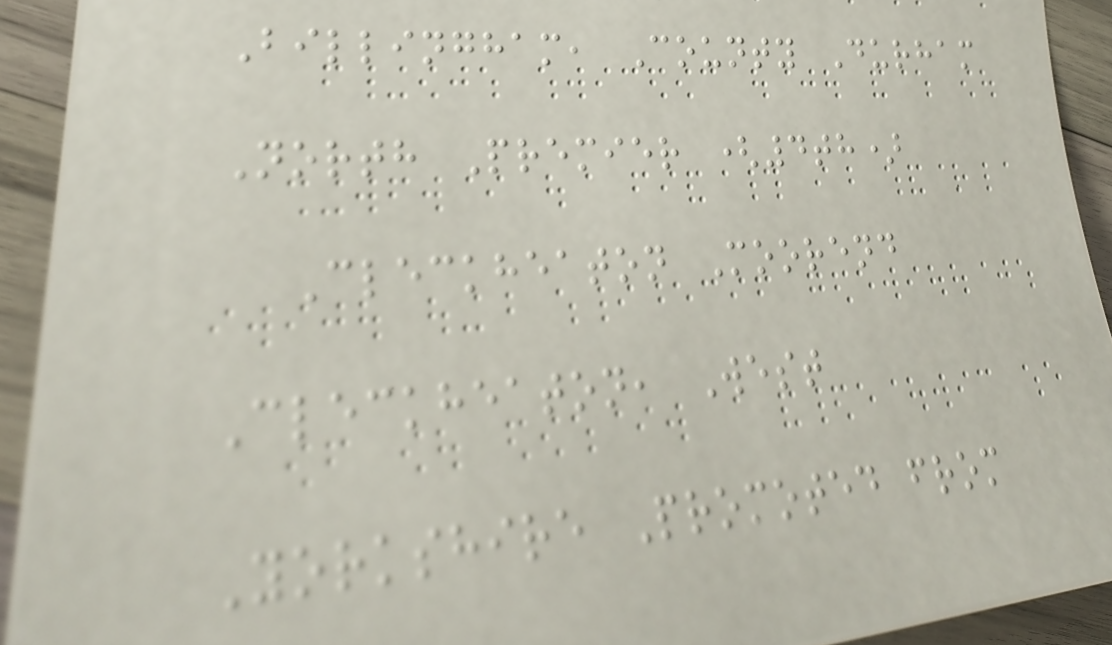Billingham, County Durham
North Premier (4th)
Cleckheaton Moorend
Cleckheaton, West
Yorkshire Promoted from
